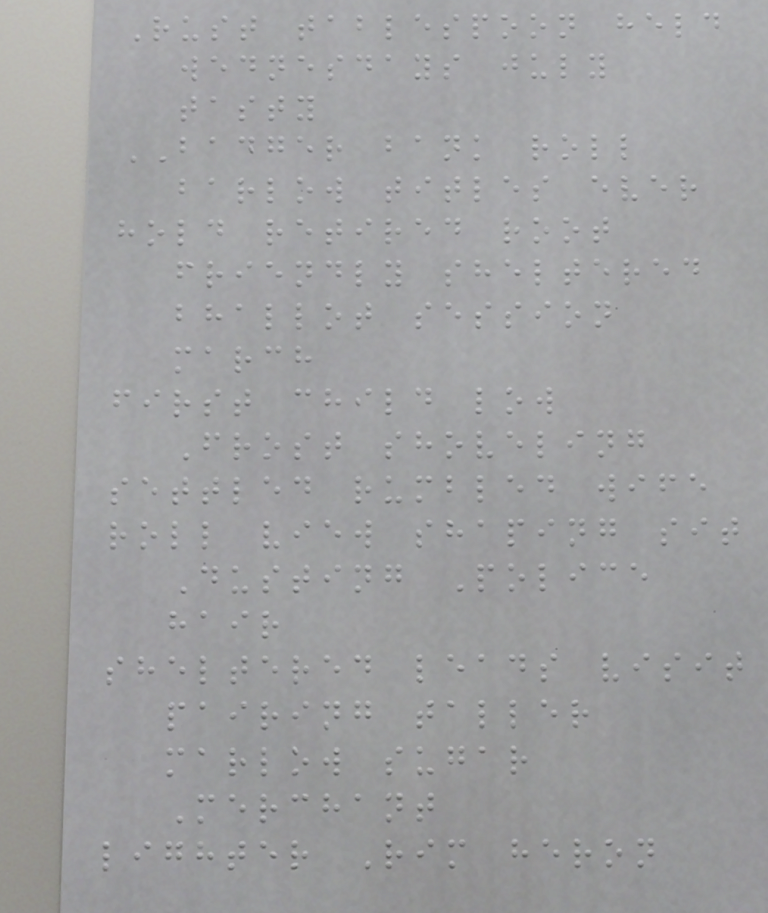Rust tablespoon held
wednesdays july
tasty
BADGER bank roll
barlow titles ever
hold retired root
friendly sheltered
bhallot session
march
first child low
Frost shoveling
settled rumbled wife
roll view shaping sit
Dusting Police
hair
sheltered leads visit
pairing taller
marlow sugar
Merchant
lighter Rim heron
